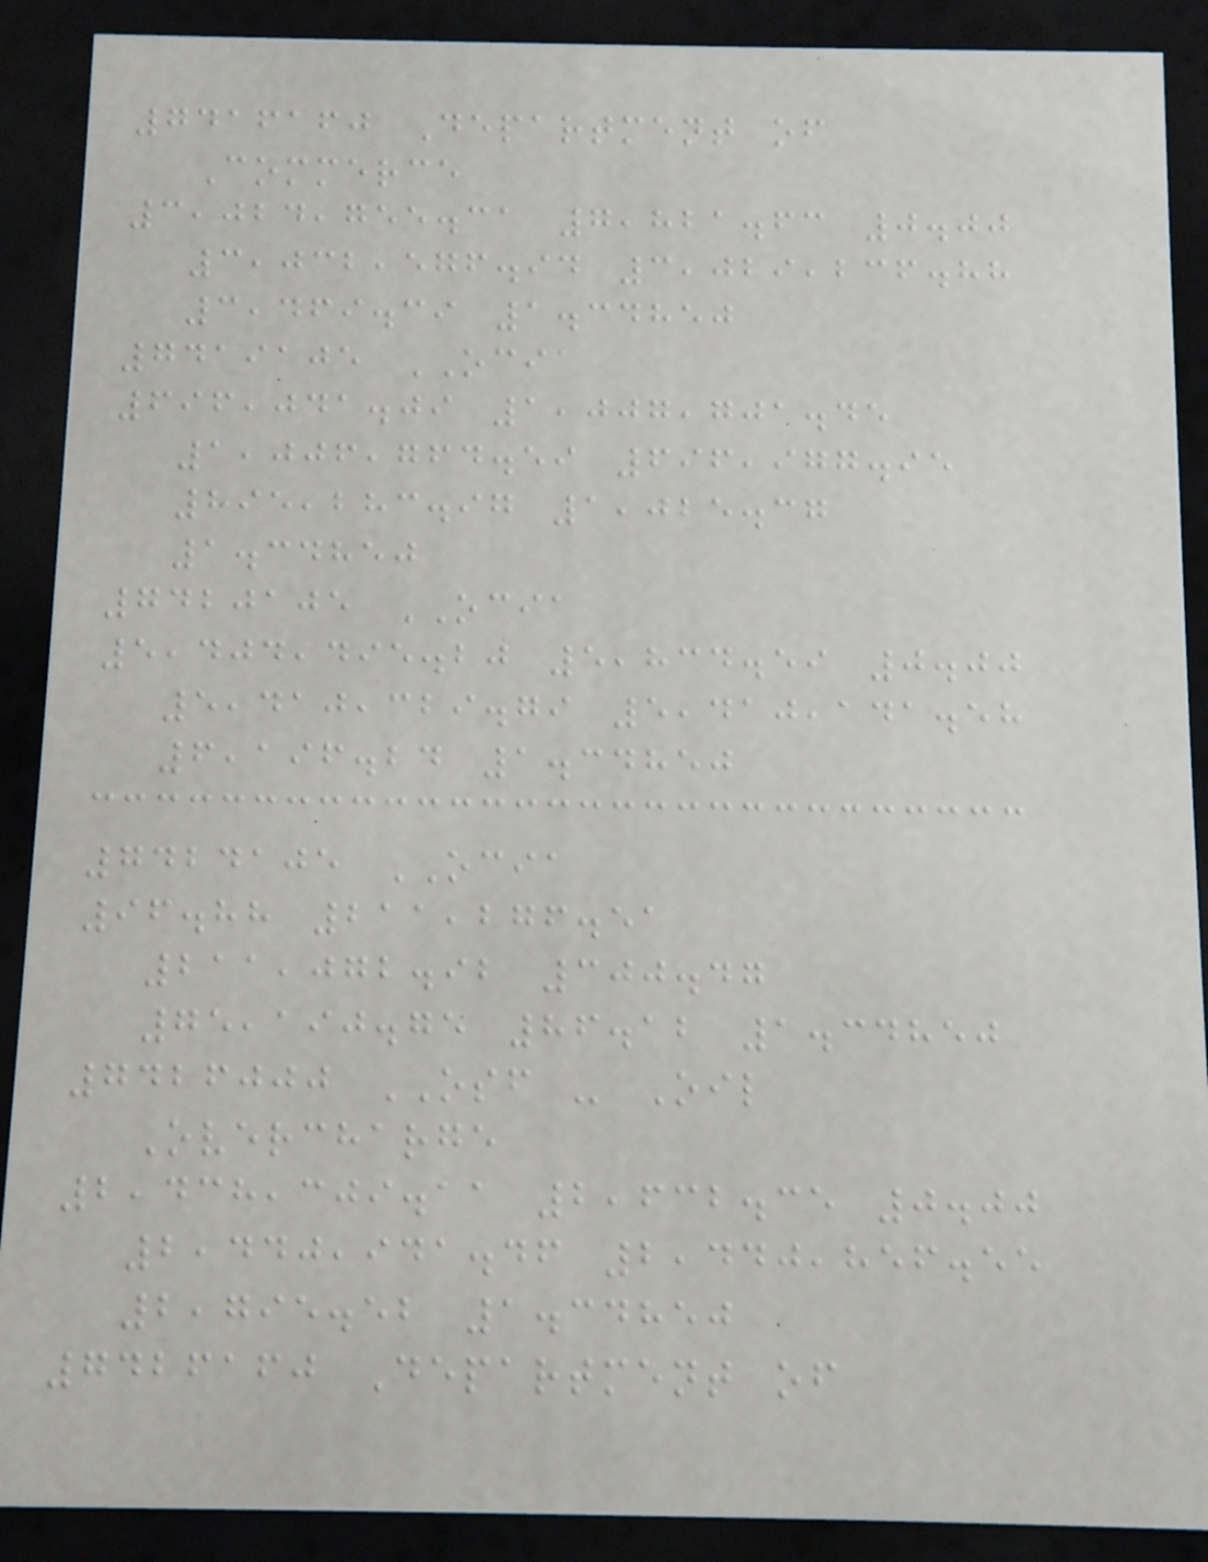7416160 Department of
Commerce
3,024,755.31 7,821.63 0.00
3,032,576.94 3,029,236.88
3,469.39 1.34850
7419105 OCIA
696,041.09 1,007,701.45
1,006,764.59 696,977.95
895,283.97 1,025.37
1.34850
7420105 OCIA
5,404,495.20 5,834.59 0.00
5,410,329.79 5,410,141.58
6,196.24 1.34850
7424105 OCIA
96.88 211,276.51
211,072.92 300.47
75,190.75 86.12 1.34850
7426000 OSF - Oil
Overcharge
2,438,309.11 2,632.35 0.00
2,440,941.46 2,440,856.55
2,795.52 1.34850
7426160 Department of
